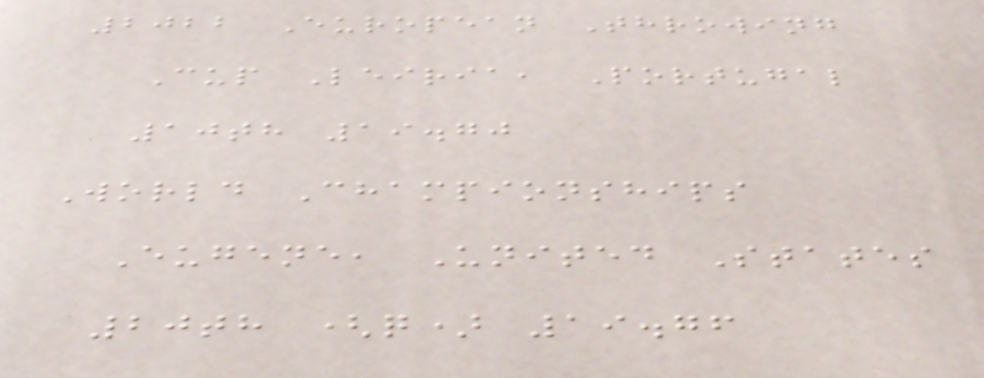2022 European Throwing
Cup Leiria, Portugal
10th 19.70
World Championships
Eugene, United States
20th (q) 19.76
